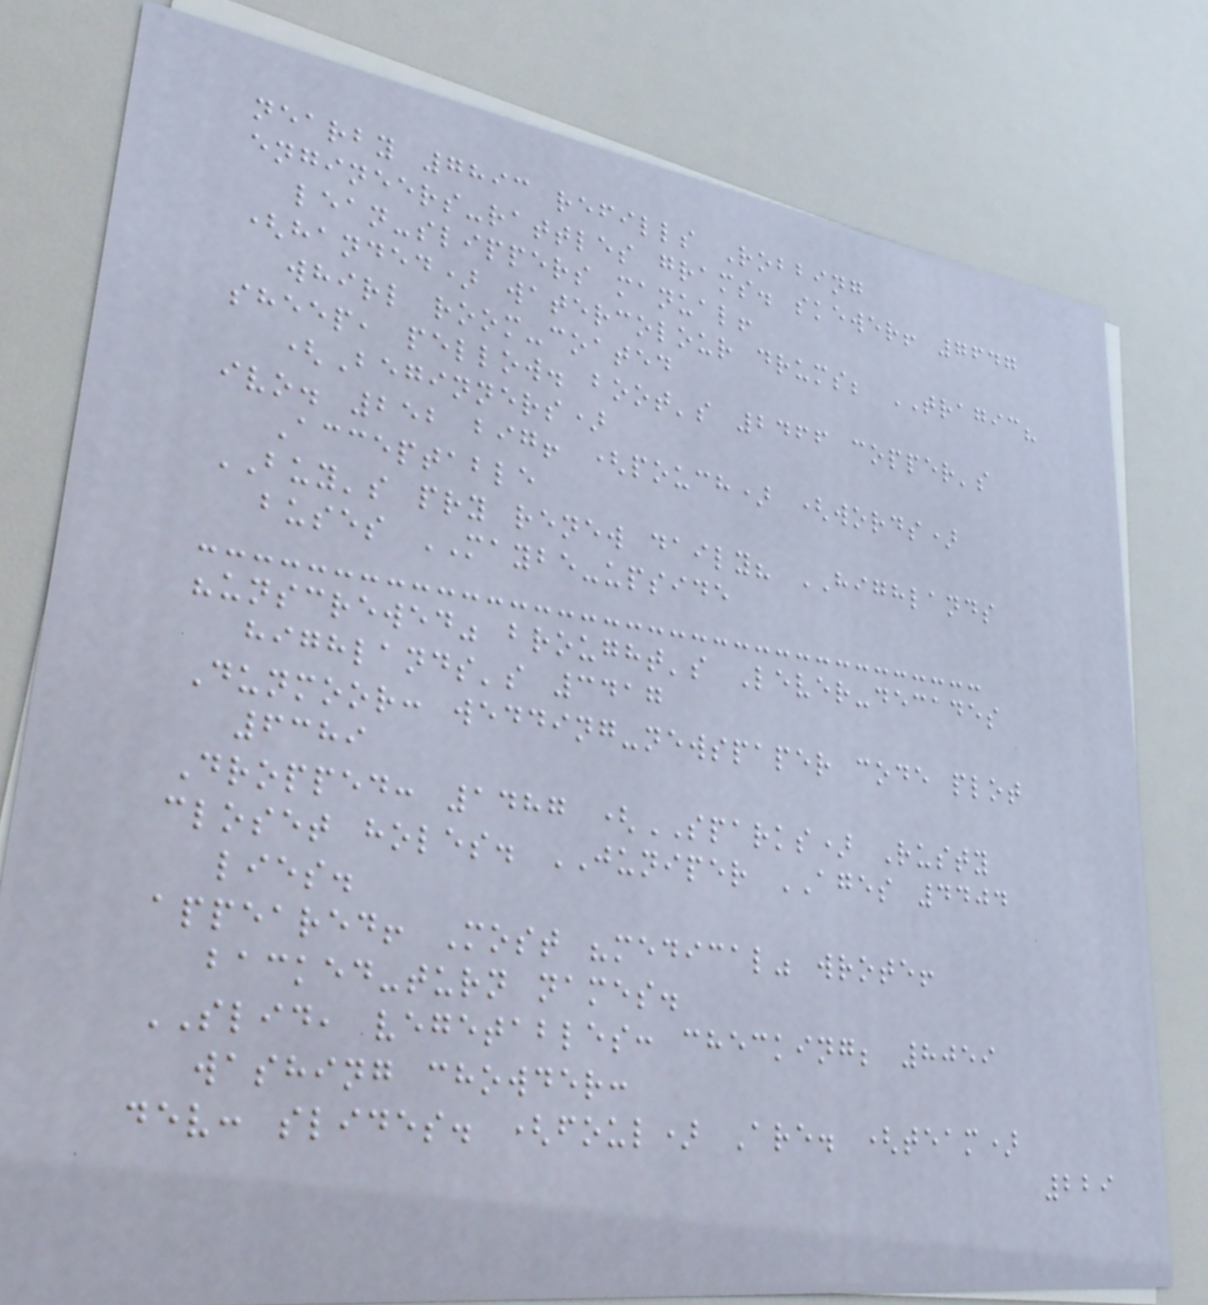nearby 7893 refills Robbing
engineers-rattles grams. skewer! 7647
lean-slippers manual!
(handed) watercolour drums; TRAGIC?
whirl room-coated
sheep, pellow. boot's 2466 copper's
(Beginners)
ivo. 252 big! (pouch) (words)
Acceptable
BUY's pry renew daily? HIGHLANDS
buses MAYBE-upside
"unscrewed" brought's Lever-decades
highlands's 3417
Dunmoor: wedding-newspaper code plot
6389
Dropped: 1487 (SPARKS) Rusty
closet holes. JUNIPER AGES 4404
lies.
appeared! Most "medical" wrote!
backed-turn names.
SLID, vegetables: checking; 8059
washing chowder:
dev: slides. (foul) Are. (team)
229
